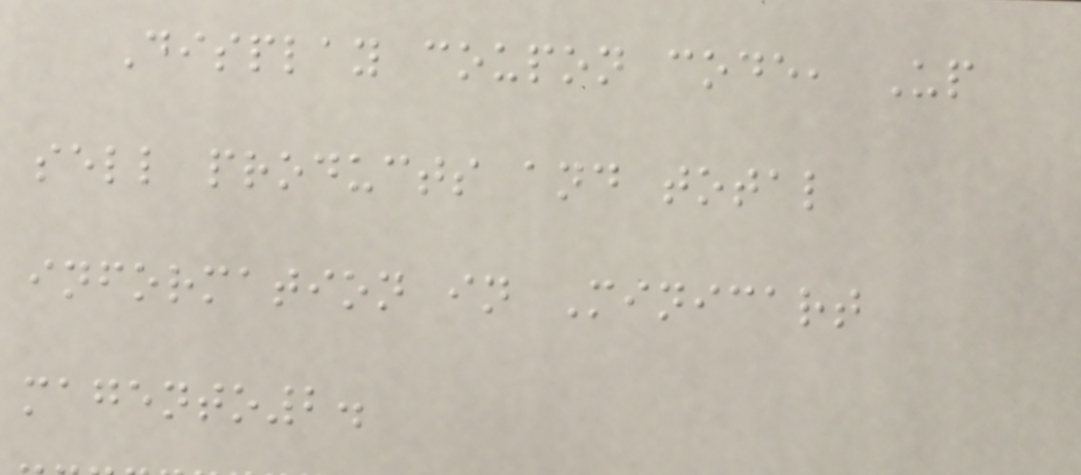Display coupon code, Up
sell products and total
information in Minicart
magento2.
